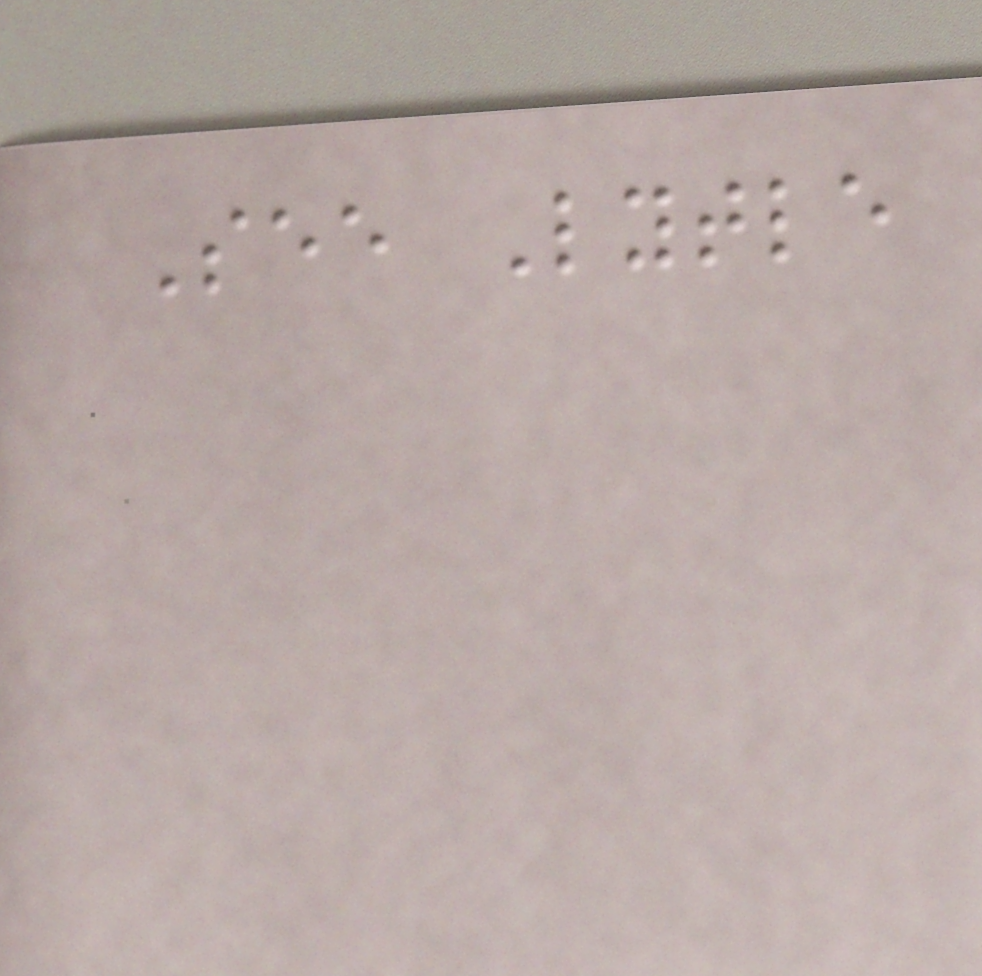See Lytle
